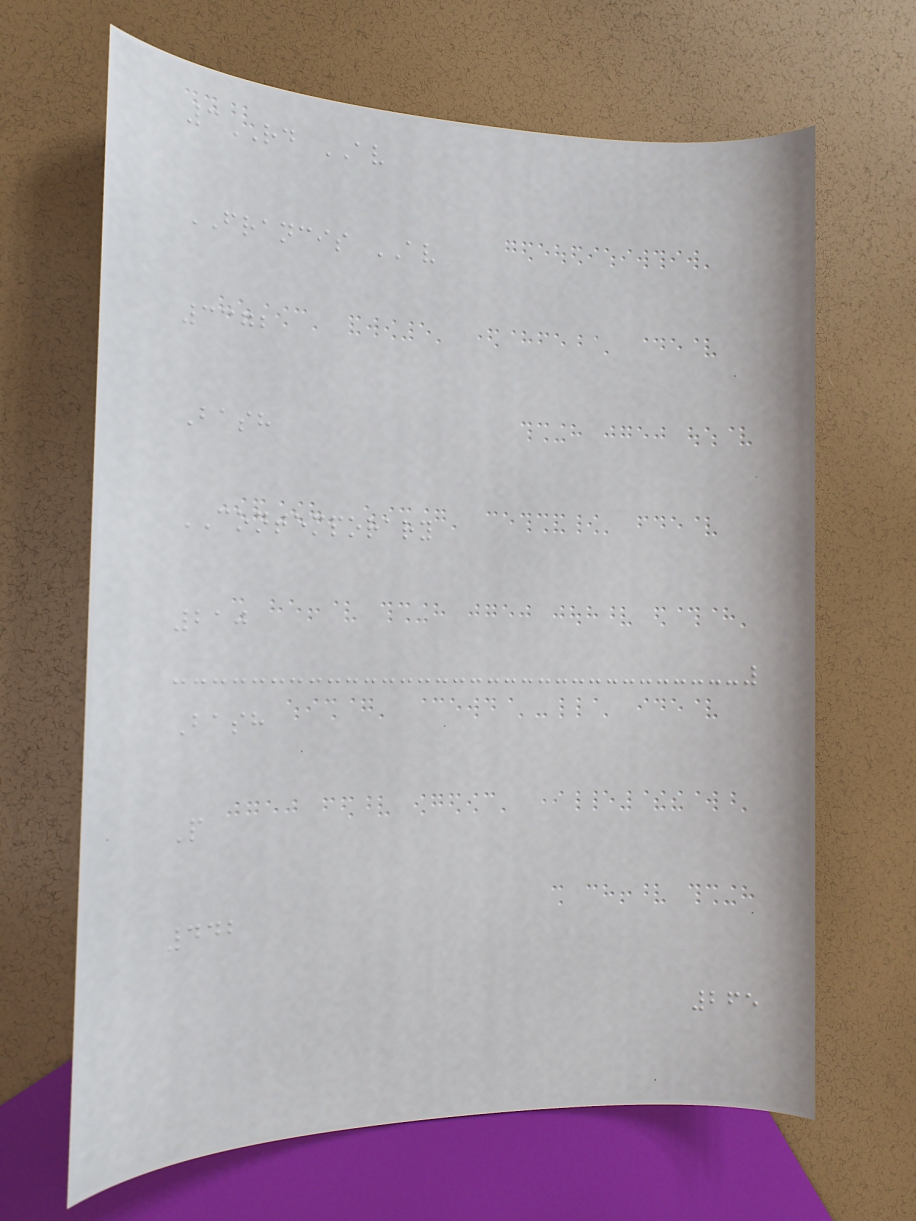3RD AV
FRANCIS AV
3372
Bash
CONTEMPORARY
210
Bash
P
442
265
